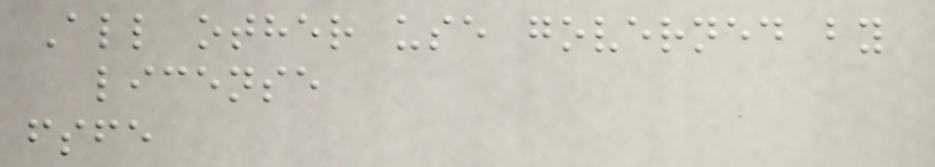All other use governed by
license
fsfe
